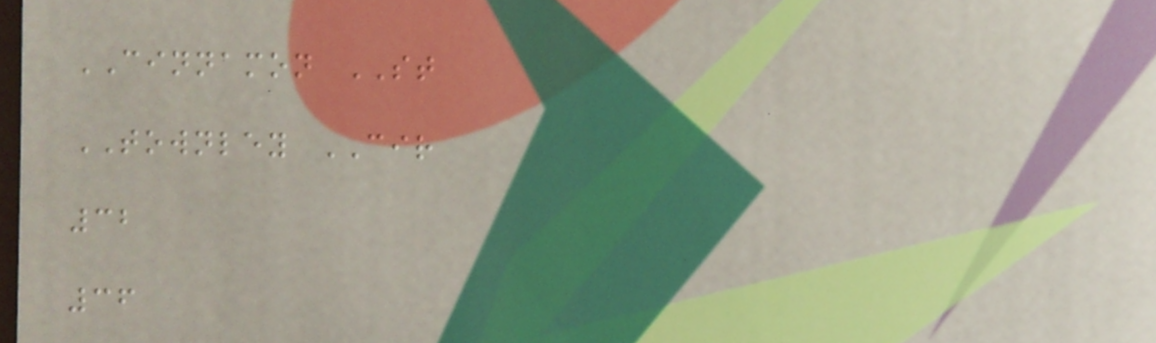CINNAMON ST
TOWNLEY CIR
32
36
